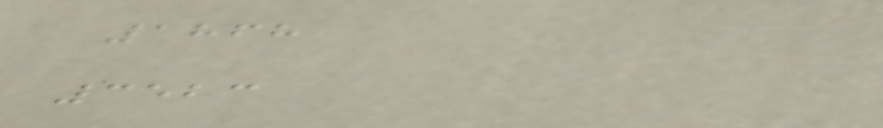1868
3523
